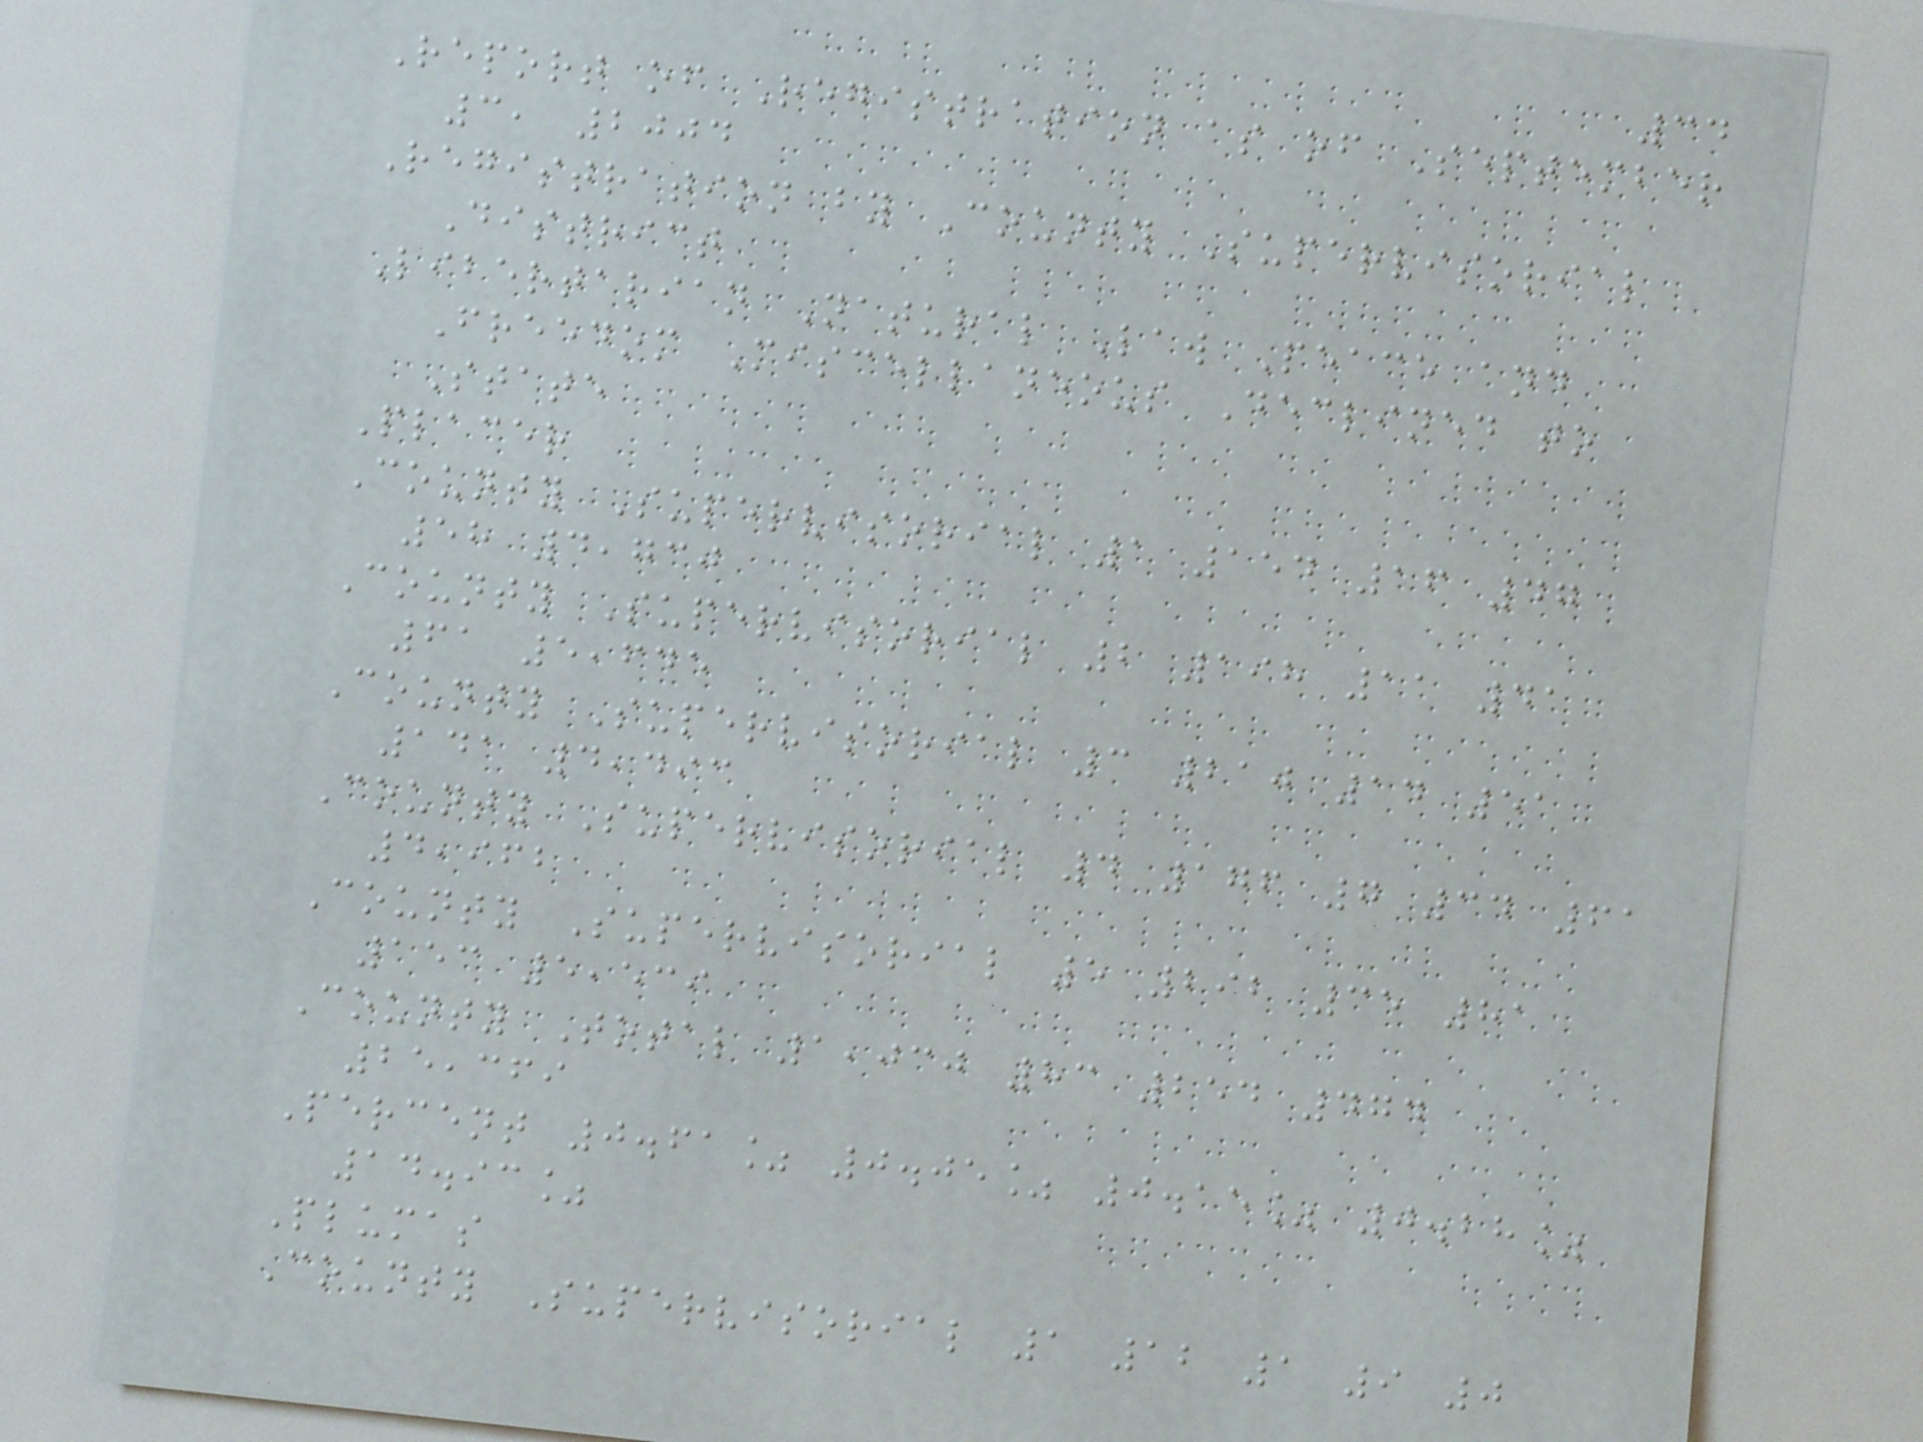34
Report of Registration as of September
3, 2004
Registration by County Supervisorial
District
Libertarian Natural Law Peace and
Freedom Miscellaneous Declined to
State
Placer
County Supervisorial 1 154 16 47
58 4,730
County Supervisorial 2 198 11 41
61 5,645
County Supervisorial 3 210 14 51
141 4,493
County Supervisorial 4 176 7 34 61
4,962
County Supervisorial 5 292 35 81
153 5,539
County Total 1,030 83 254 474
25,369
Percent 0.61% 0.05% 0.15% 0.28%
14.93%
Plumas
County Supervisorial 1 12 1 9 0
